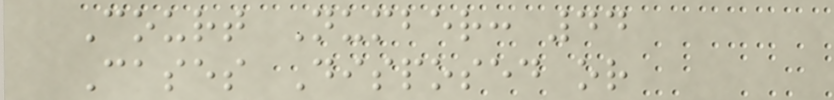Court Number: 44
Cases Disposed or
